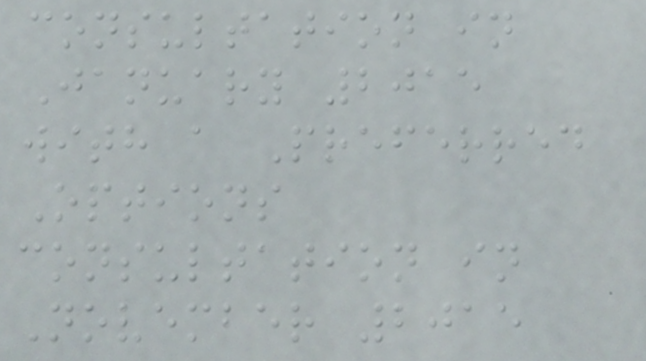consultation in
January 2015
with a Preferred
Options
consultation in
November 2015
